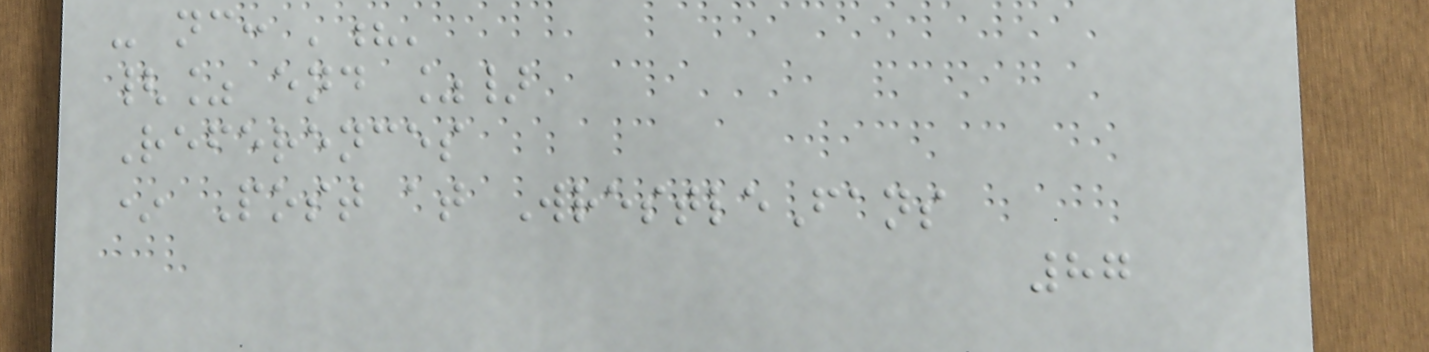- nc: '?'
{% end %}
References
* Post at WrestleFans
87
